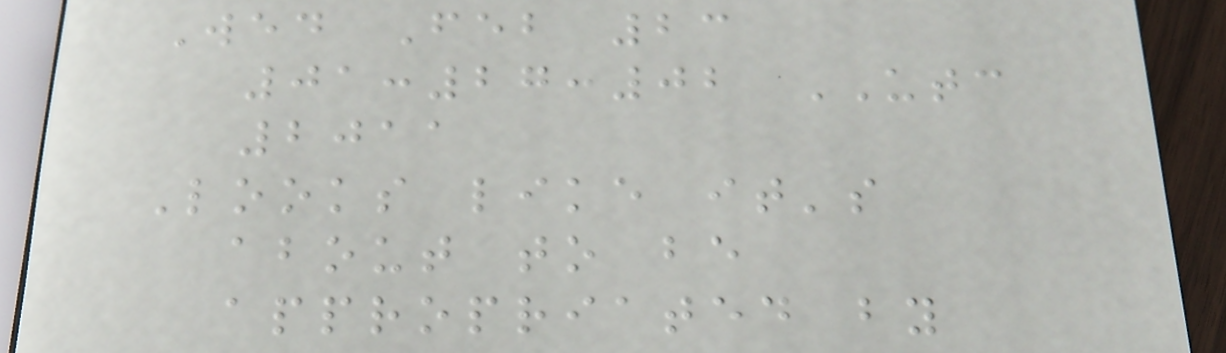Wed Feb 23
01:27:02 UTC
2011
Looks like it's
about to be
appropriated by
